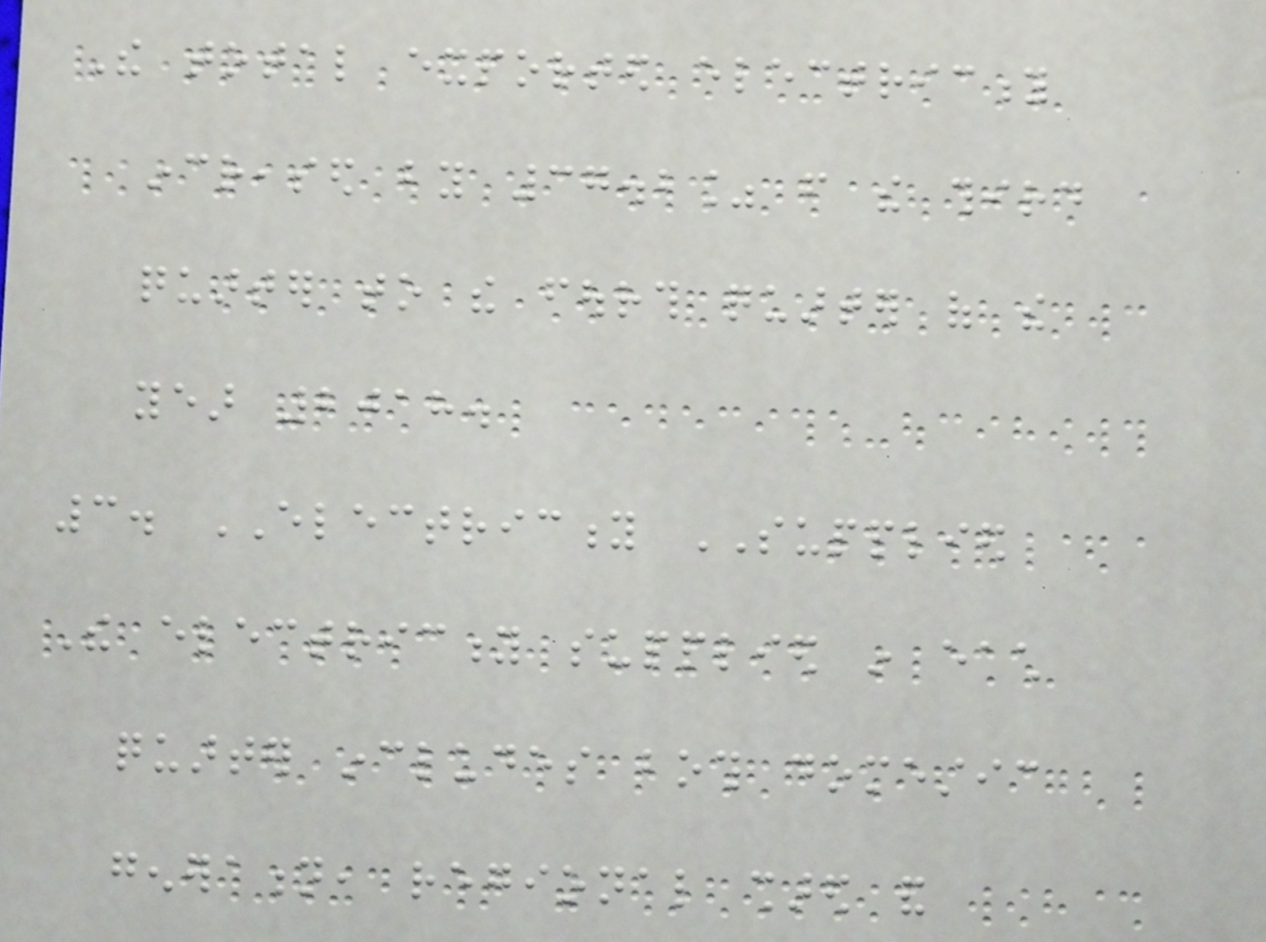The total exported electricity
increased by 37.2% from the third
quarter to the fourth quarter of the
year 2018.
3. ELECTRICITY SUPPLIED
The electricity supplied in each
quarter includes both domestic
generation, regional shared and
